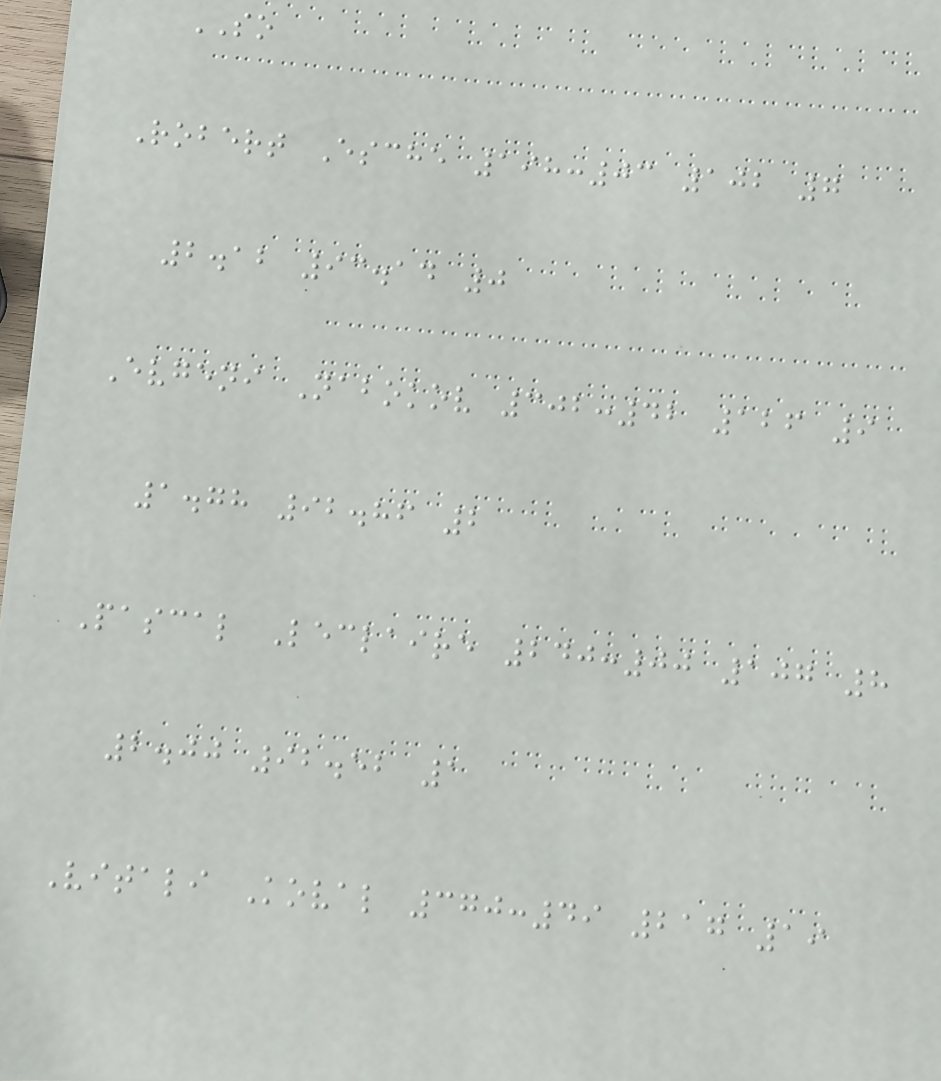SO
Robert Esche 198:03 102 7
2.12 93.14 0
Evgeni Nabokov 302:42 126 9
1.78 92.86 2
Pascal Leclaire 240:00 107 8
2.00 92.52 1
Vitali Koval 370:49 217 19
